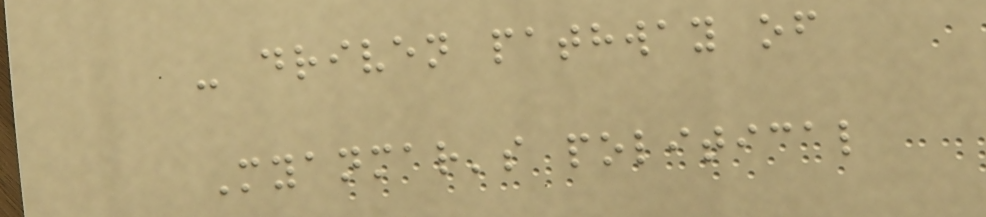- driven pathway of
Myanmar's political
